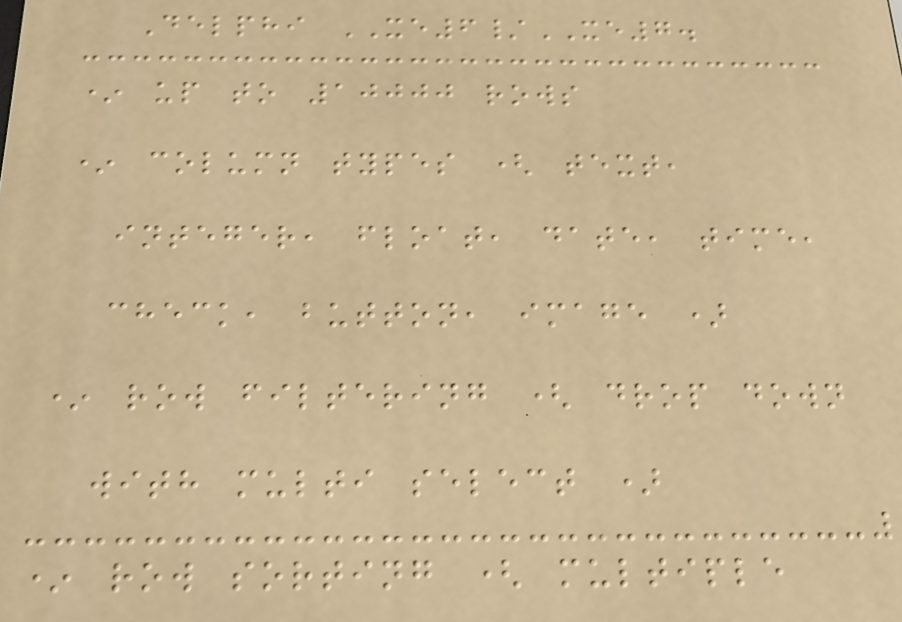Delphi XE6/XE7.
* up to 10000 rows
* column types ( text,
integer, float, date, time,
check, button, image )
* row filtering ( drop down
with multi select )
* row sorting ( multiple
